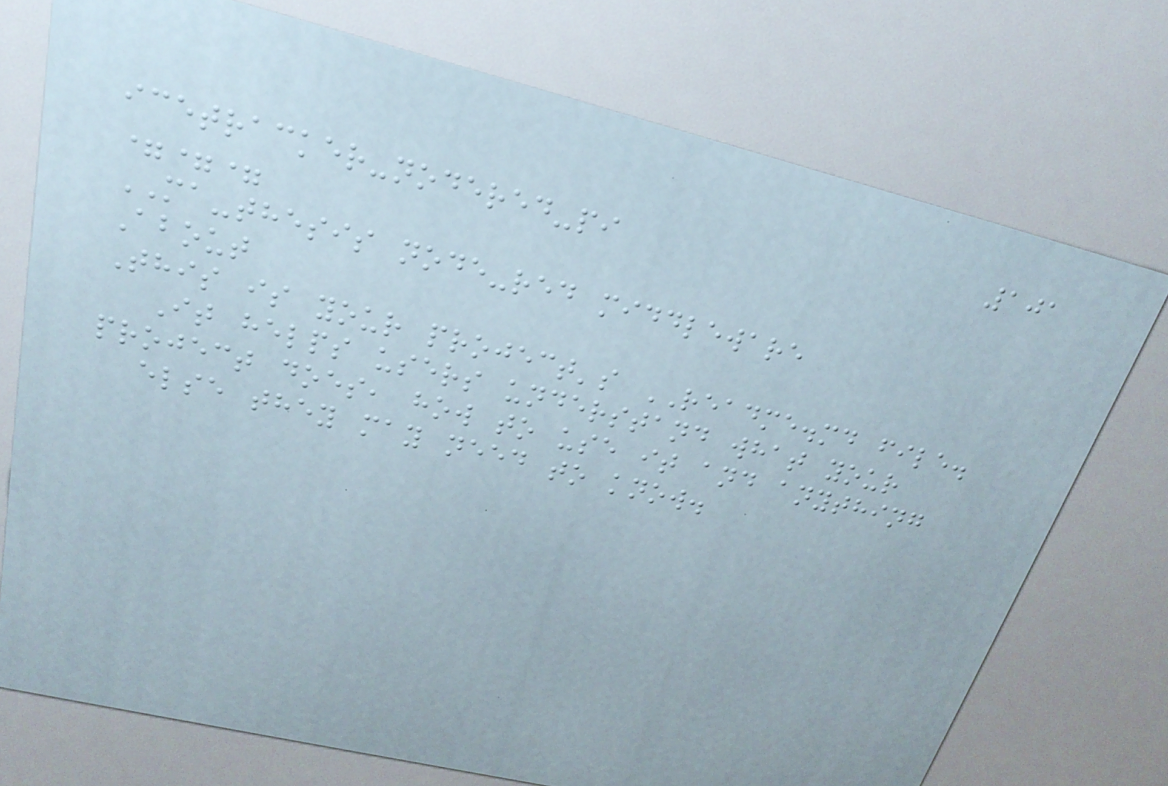101
icetracker-nodered-pi
===
MA-thesis node-red middleware
About
This is your project's README.md file.
It helps users understand what your
project does, how to use it and anything
else they may need to know.
